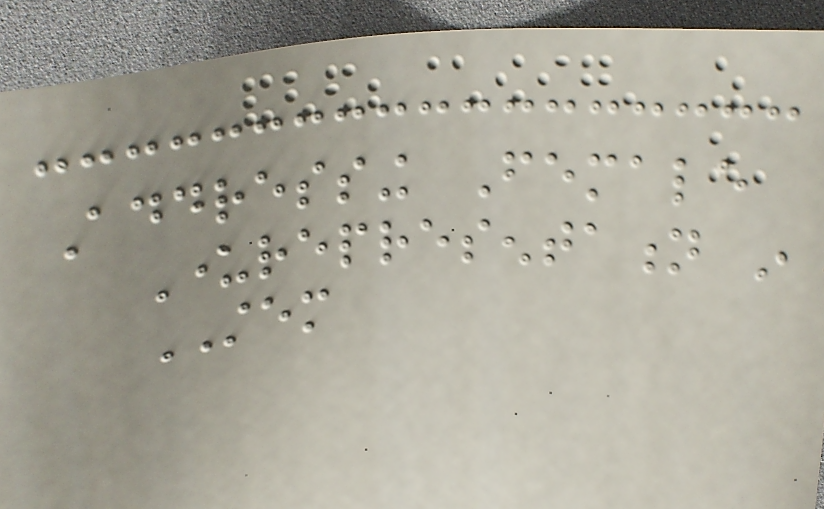Addressing Female
Underrepresentation in
STEM
